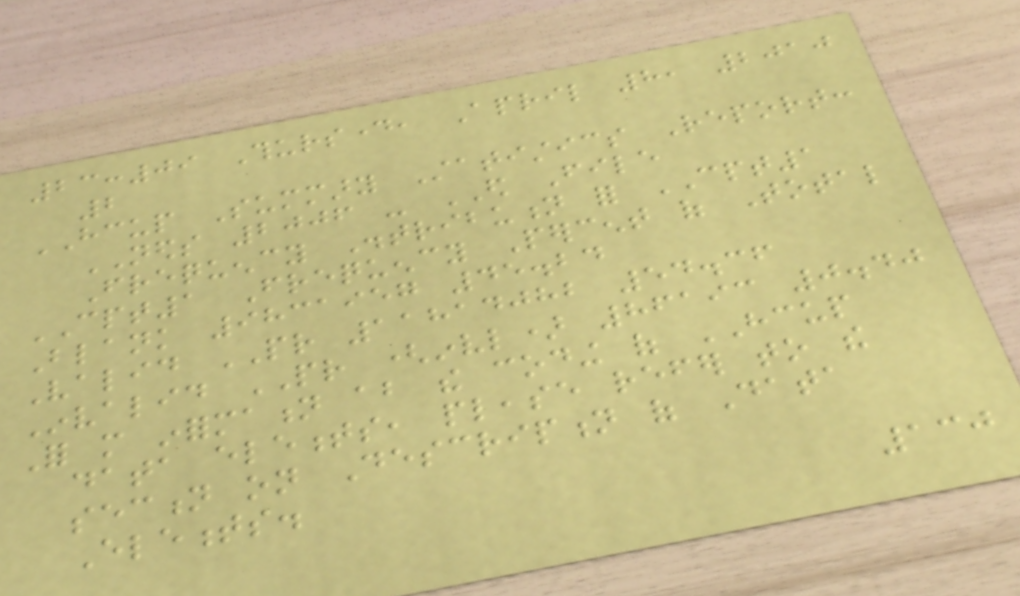23:09 Thursday, April 8, 2010
2
HCUP Summary Statistics Report:
NEDS 2006 - ED File
Frequency Distribution for CPT1
CPT1 Frequency Percent of Total
Blank 9831957 45.24
Valid PR 11814082 54.36
Invalid PR (invl) 86193 0.40
For more information about the coding of HCUP
data elements, please refer to the
section on Description of Data
Elements.
130
